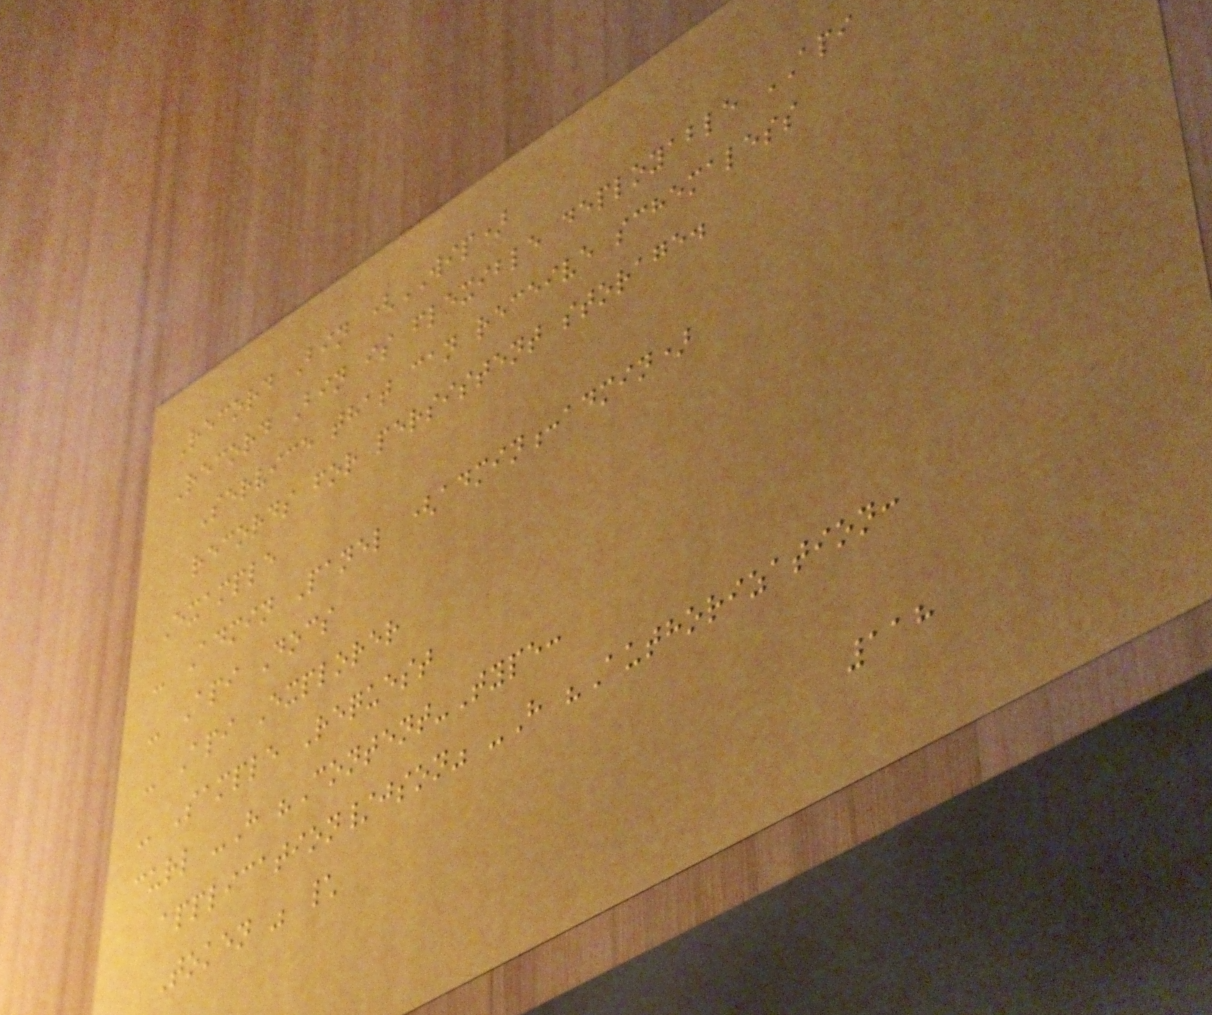Record Bin (WIP)
Record Bin is flexible deployable API
Service that can receive schemaless
records for persistent storage.
Example
- Admin Panel (admin:admin)
- Api Docs
- Api Explorer
- Sample Request
curl -H "Content-Type:
application/json" -H "Authorization:
Token " \
118
